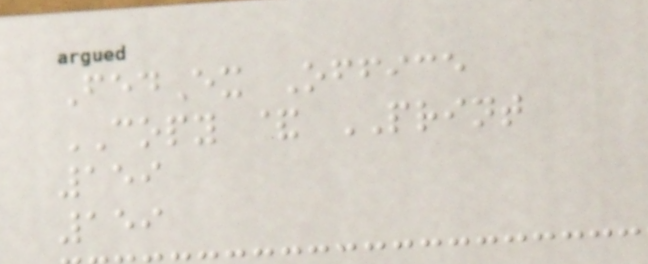FedEx Office
COPY & PRINT
159
159
